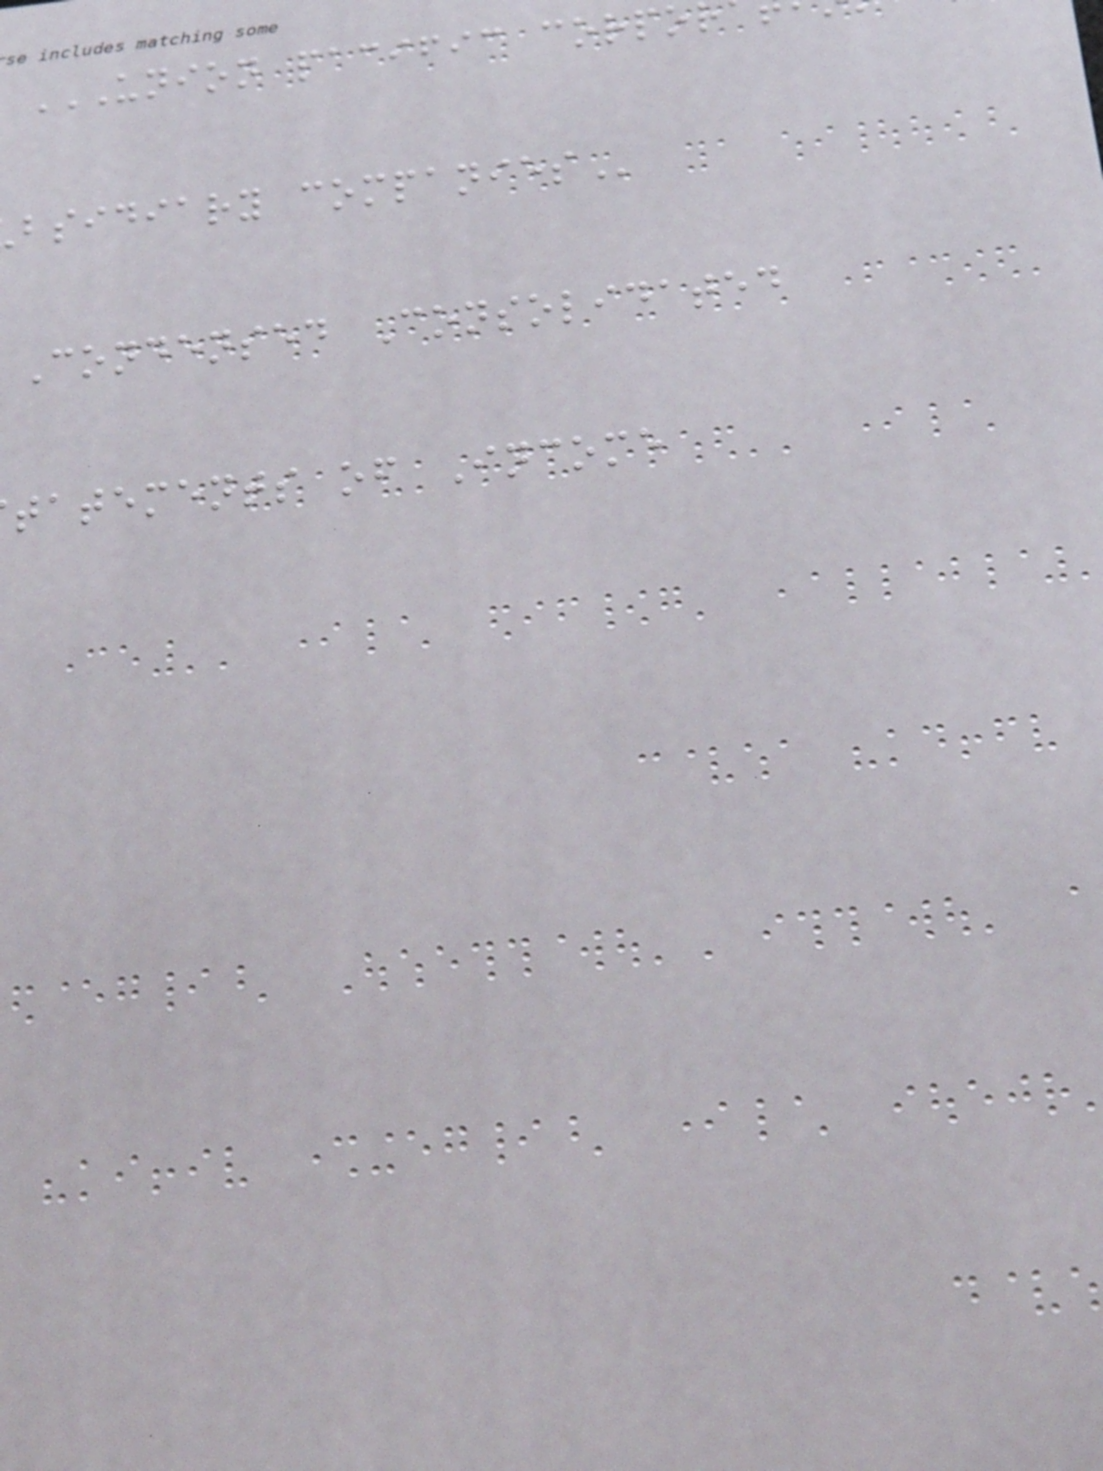bsidiary
Condensed Consolidated
tatements of Income
